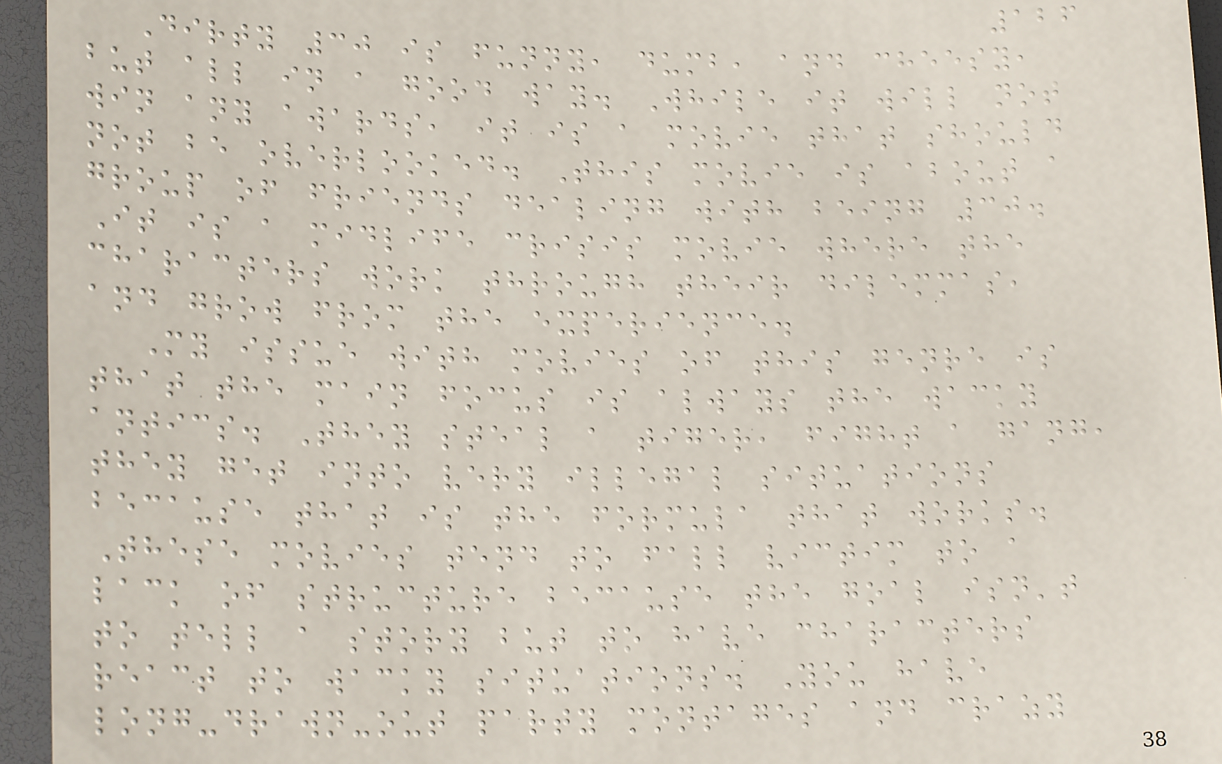126
Dirty 30 is funny, dumb, and cheesy,
but all in a good way. While it will not
win any awards, it is a movie that should
not be overlooked. This movie is about a
group of friends dealing with being 30.
It is a midlife crisis movie where the
characters work through their dilemmas,
and grow from the experience.
My issue with movies of this genre is
that the main focus is always the wacky
antics. They steal a tiger, fight a gang,
they get into very illegal situations
because that is the formula that works.
These movies tend to fall victim to a
lack of structure because the goal isn't
to tell a story but to have characters
react to wacky situations. You have
long-drawn-out party montages and crazy
